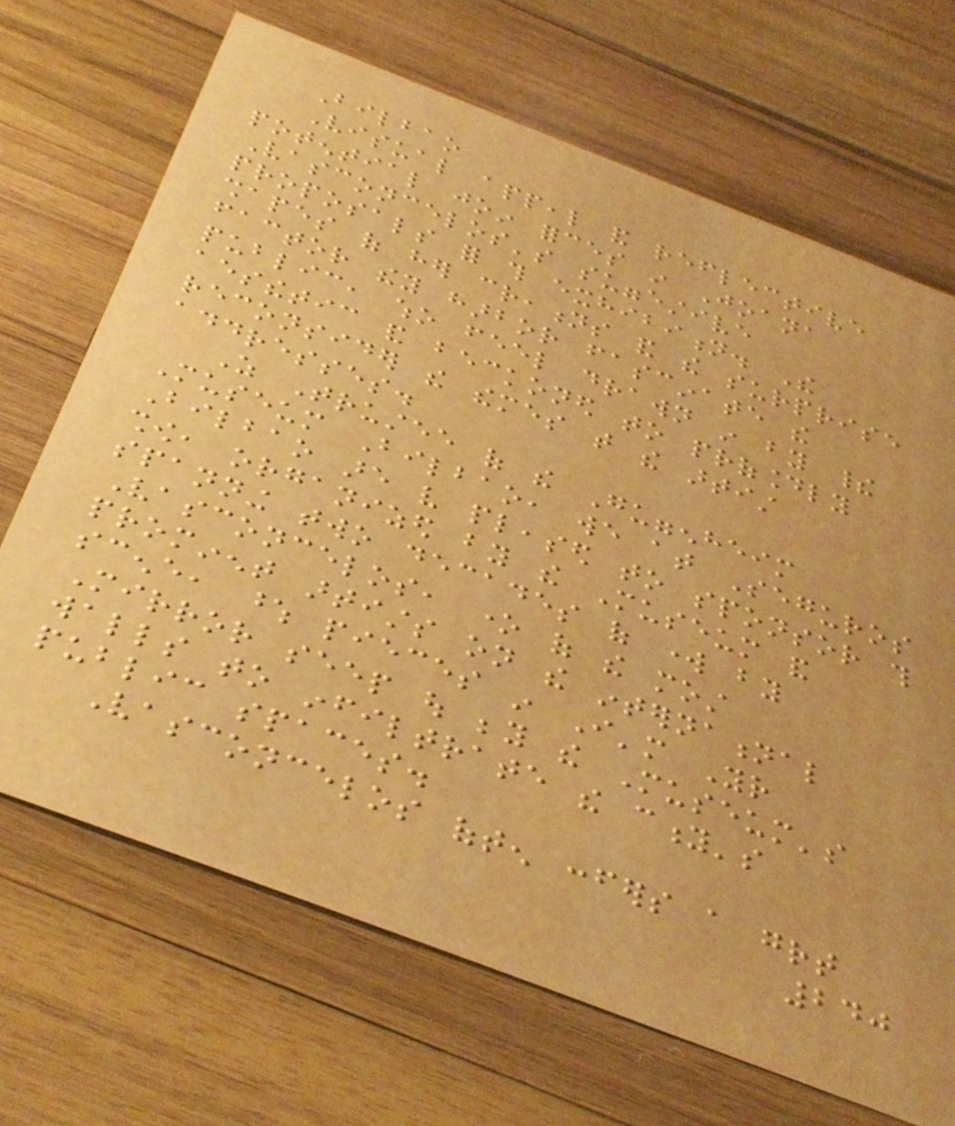Bilbao
Visual appeal and reflective
potential join forces in Joana
Vasconcelos's suggestive
proposals for this exhibition. The
shapes of her creations and the surprise
factor they harbor fascinate the
public, who feel drawn in by their
aesthetic and beckoned to profoundly
reconsider the themes that the artist
addresses.
As Trustee of the Guggenheim
Museum Bilbao, we at Seguros
Bilbao are very pleased to sponsor this
show, organized by the Museum and
spanning two decades of work by
Vasconcelos, one of the most
prominent artists on the international
scene, whose pieces in I'm Your
Mirror seep out beyond the Museum's
walls to infiltrate the city's
public spaces.
Vasconcelos often confers a great
240
